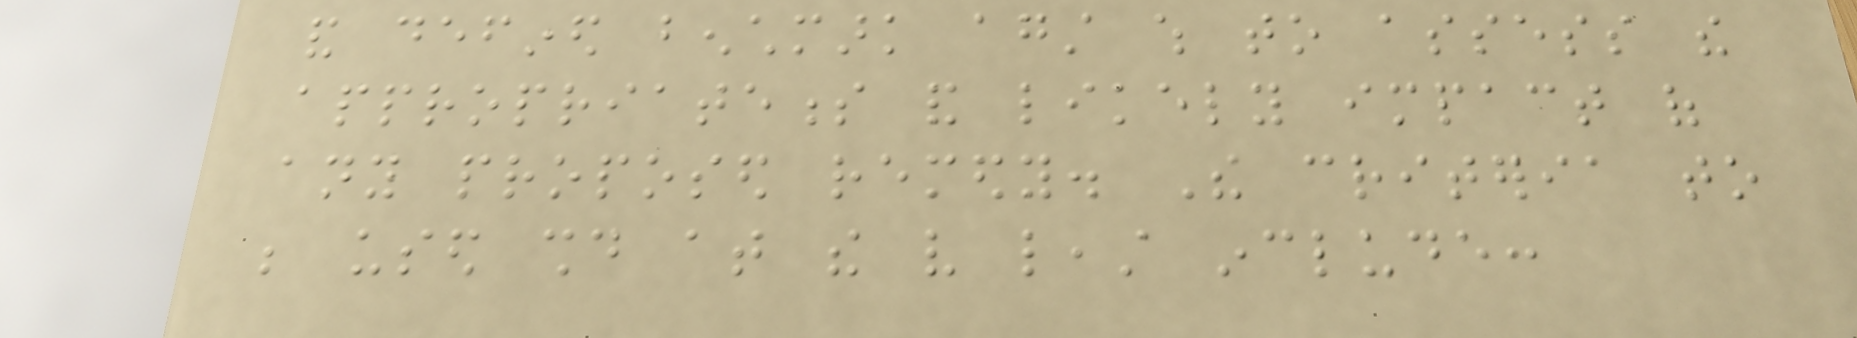and defined benchmark against which to assess the
appropriateness and likely impact of
any proposed remedy. The criteria to
be used should at the very least include:
